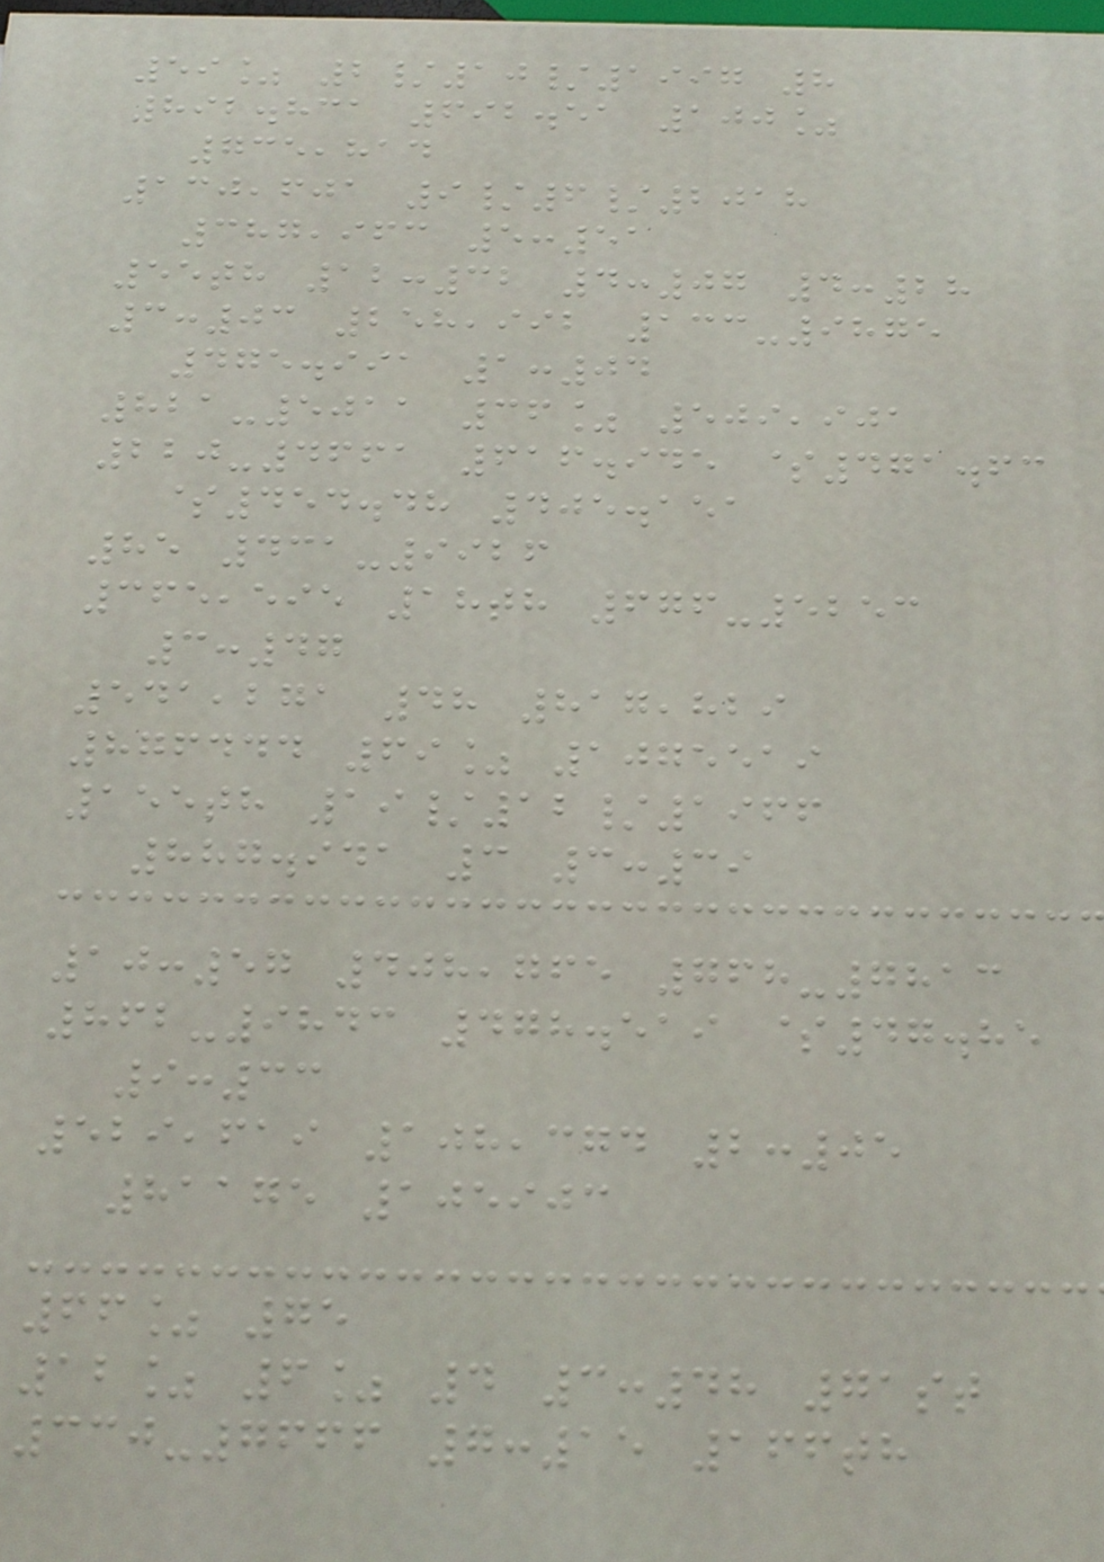59% 2/10/1997 8
892.831 692.51 100%
735,814
130,601 9/6/2018
387,963 5:51
55th 12:32 4:07 4:28
3:03 258,992 133-9875
475.991 1:04
821-5011 36% 509,901
220-4661 616.945 $471.63
$454.48 405.151
85 431-9926
365,595 18th 676-5253
3:47
541,271 48 817,829
876444 69% 1075519
155th 19/12/1966
887.941 3 3:39
10:57 408,765 768-7813
862-9843 478.519 $47.85
9:33
529,619 108,374 2:05
81175 105903
66% 75
12% 6% 4 3:48 71st
330-7666 7:15 166th
